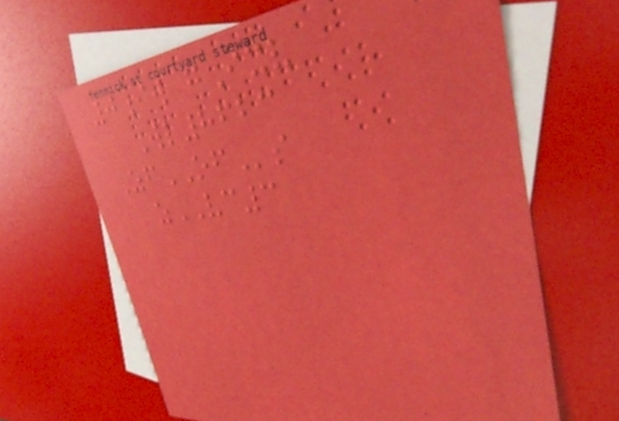0iw gIxv
Wl8623
ZfOFs
zVC3
